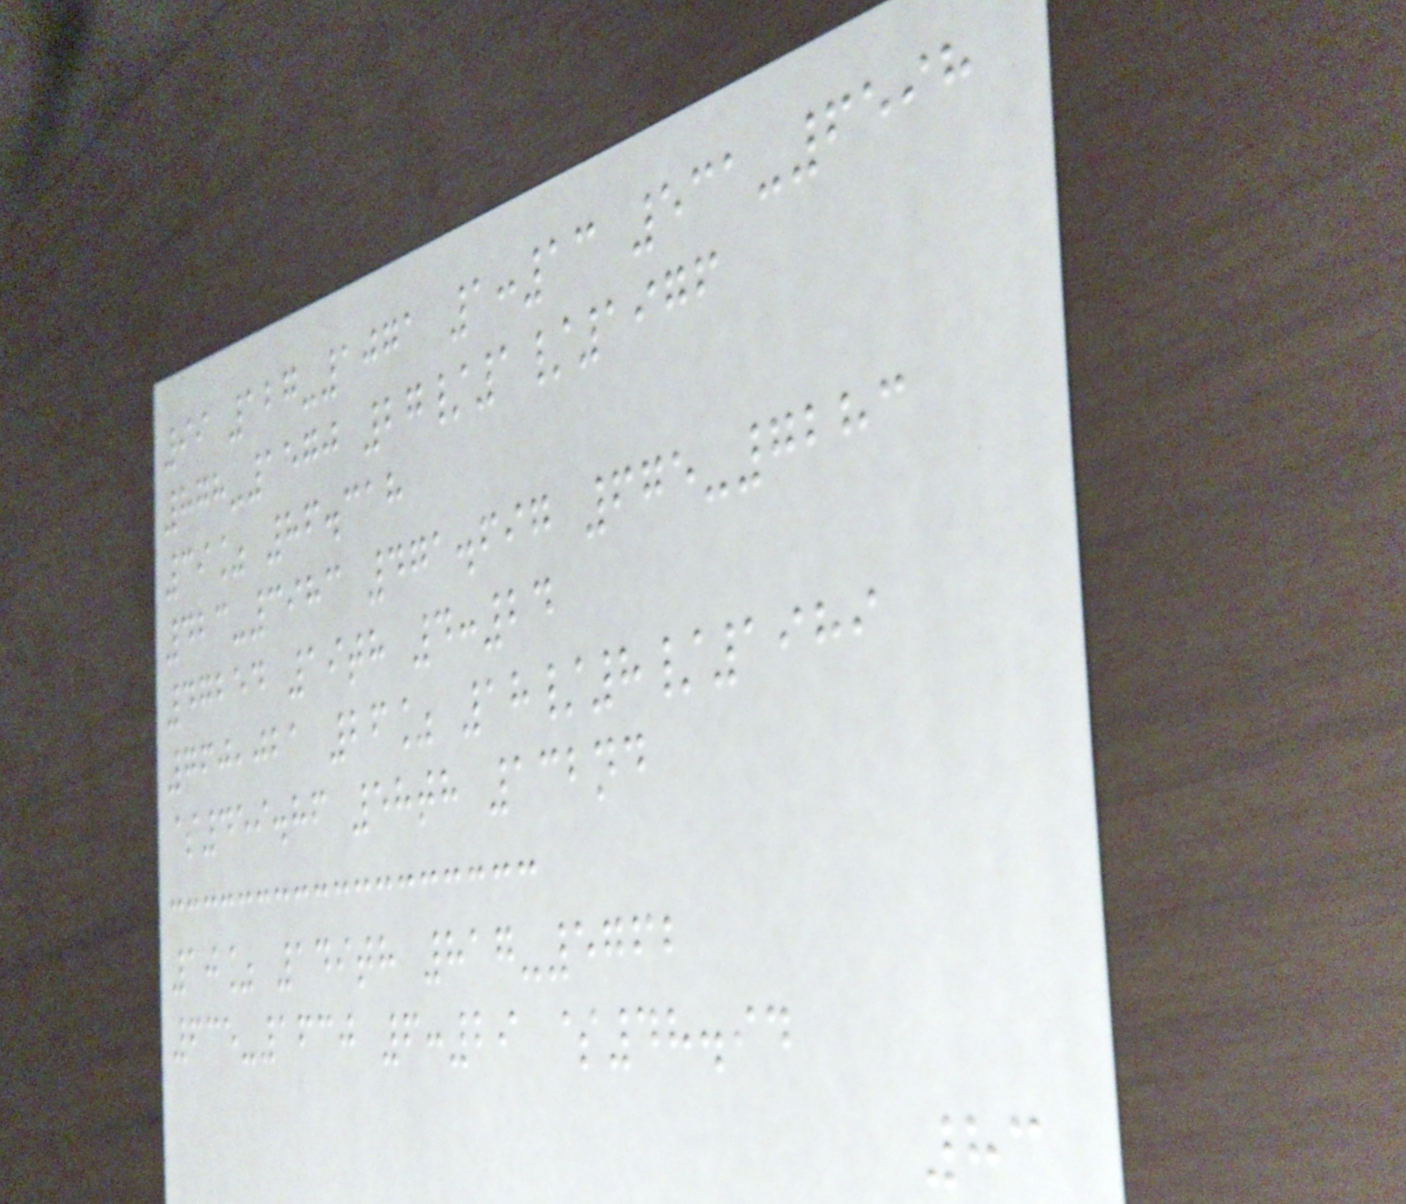99 127-1071 1:13 531-6598
878-1570 27/1/1976
39% 86.318
423-3983 471.697 675-7283
47254 19th 4:24
760,021 26% 18/8/1989
$459.86 58th 132nd
10% 149th 817-5762
635-1630 6:29 $48.94
83
